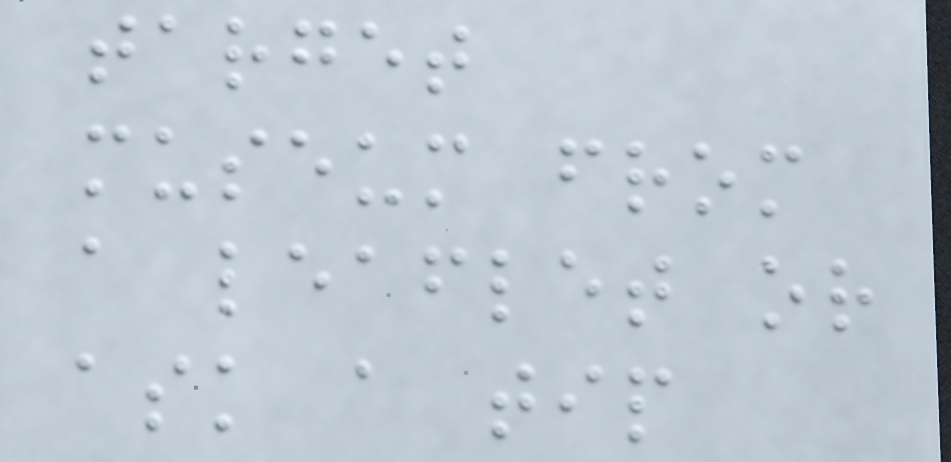target
museum from
a leaflet or
ask a tip
